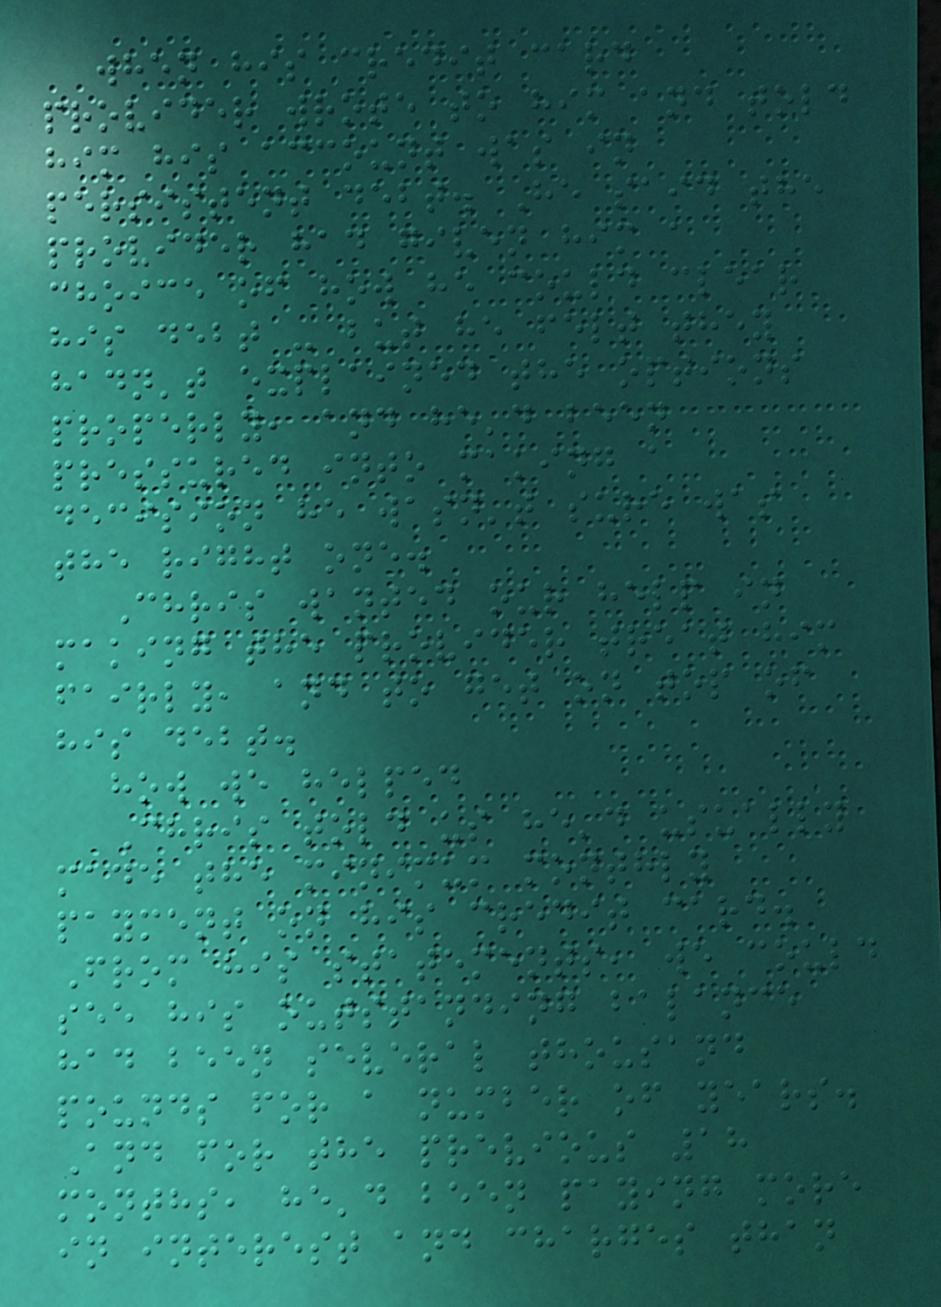when his credit card
provider wrote to him and told
him his account was in
persistent debt. He said the
provider had given him a
choice of how he could clear
his debt - but he felt they
hadn't explained the options
properly, and he'd been
pressured into making a
decision he wasn't sure was
the right one.
Chris wanted our help in
making the provider treat him
fairly, and to get on top of
his debt.
how we helped
Chris told us he'd usually
made the minimum monthly
payment on his credit card.
From his statements, we could
see his outstanding balance
had been several thousand
pounds for a number of years.
And for the previous 18
months, he'd been paying more
in interest and charges than
